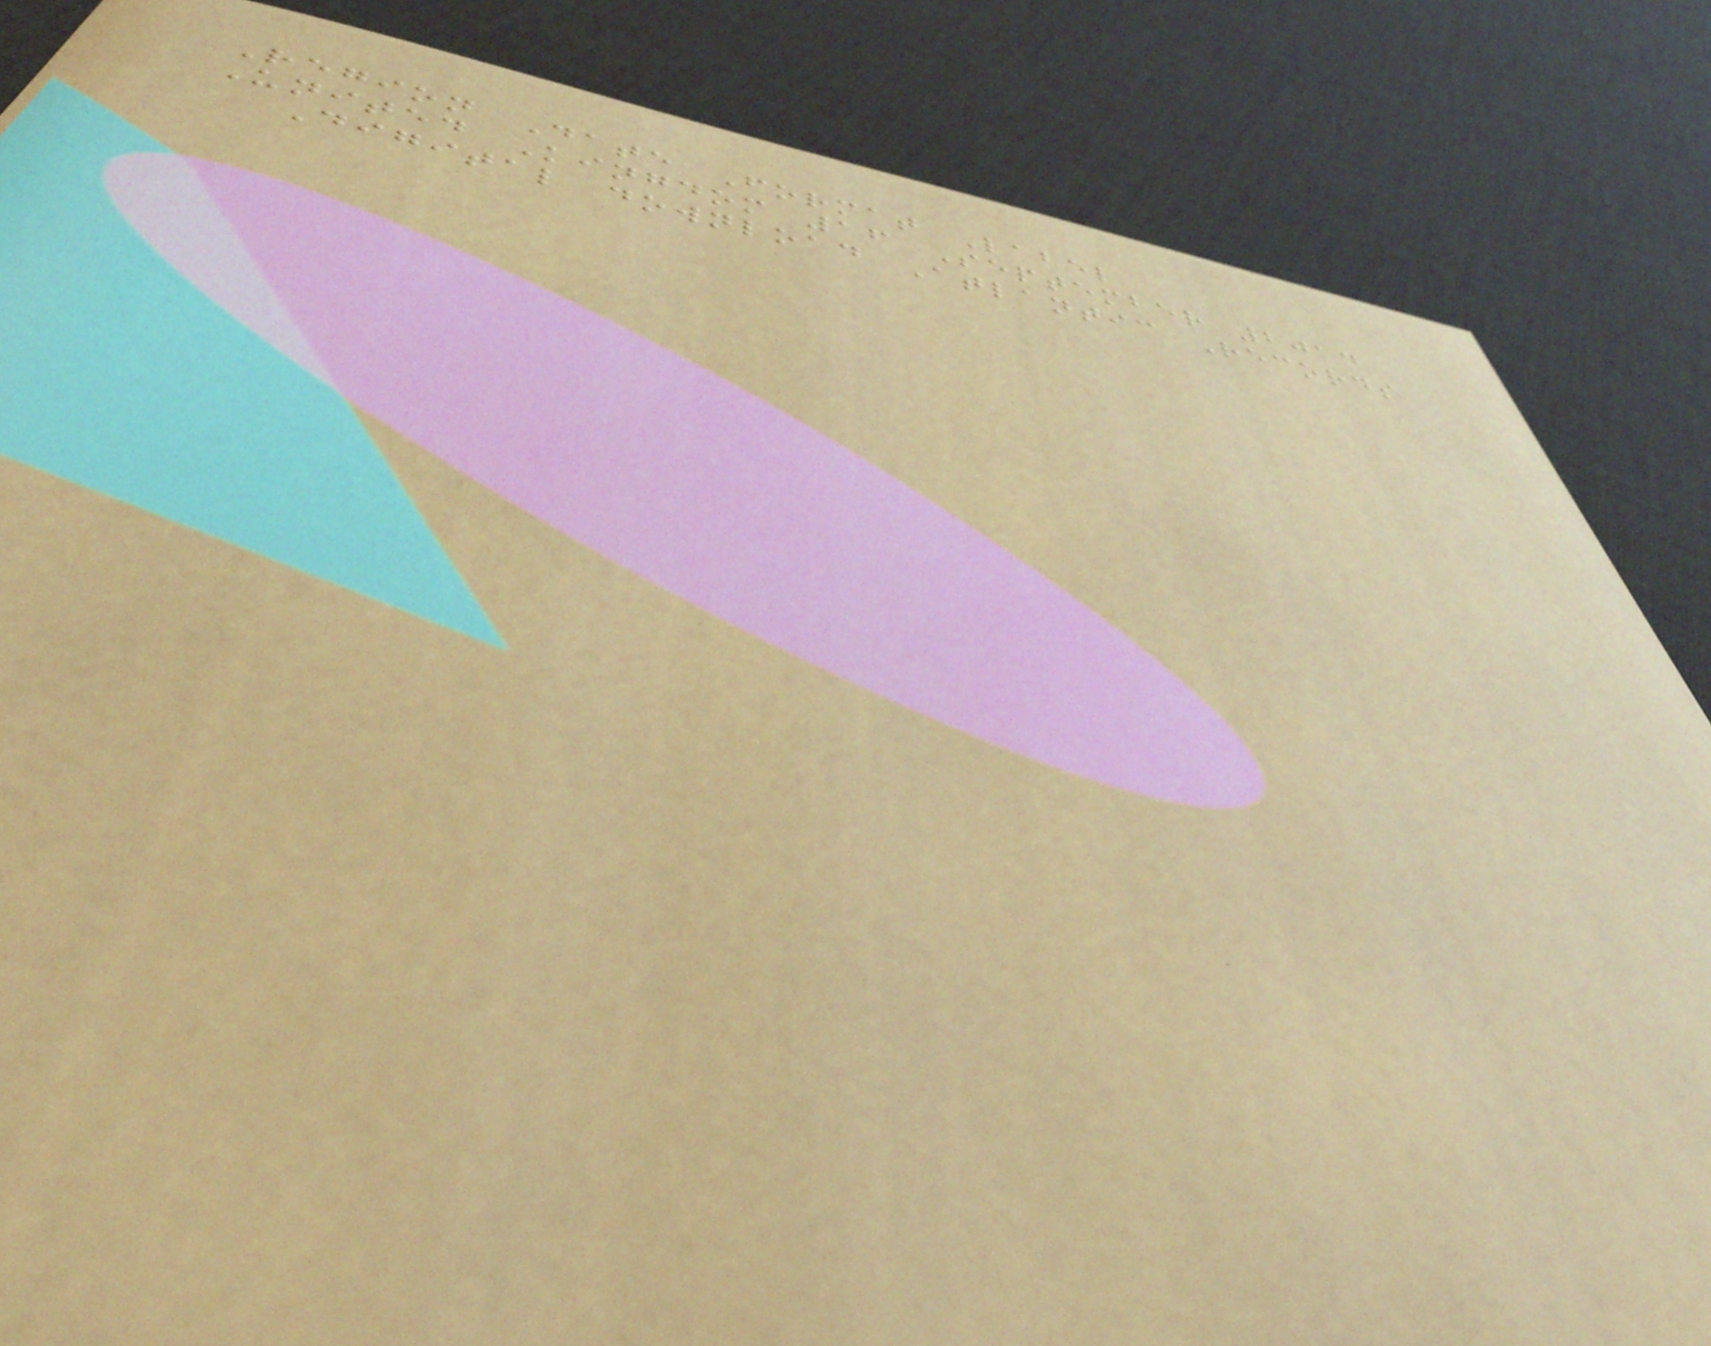Region Date Format Label
United Kingdom 16 September 2014
Digital download Atlantic Records
